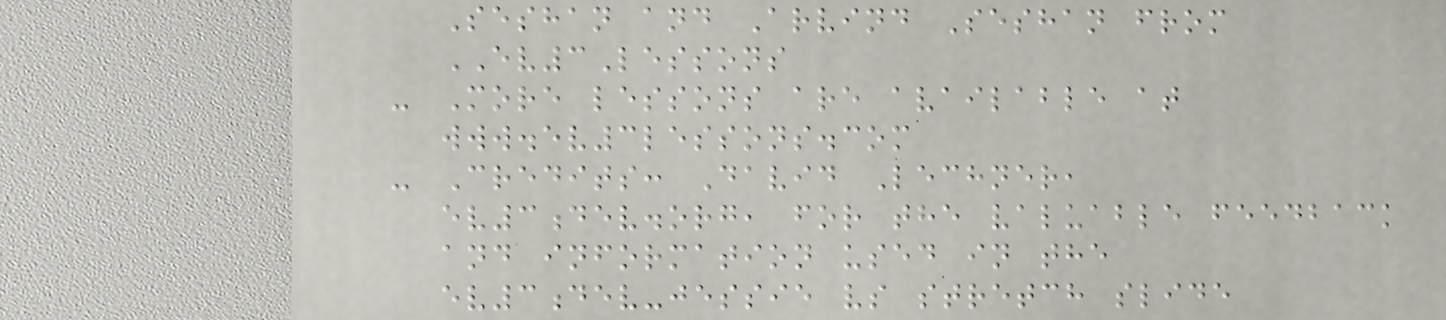Seshan and Arvind Seshan from
EV3Lessons
- More lessons are available at
www.ev3lessons.com
- Credits: David Lechner,
ev3dev.org, for the valuable feedback
and information used in the
ev3dev-jessie vs stretch slide
